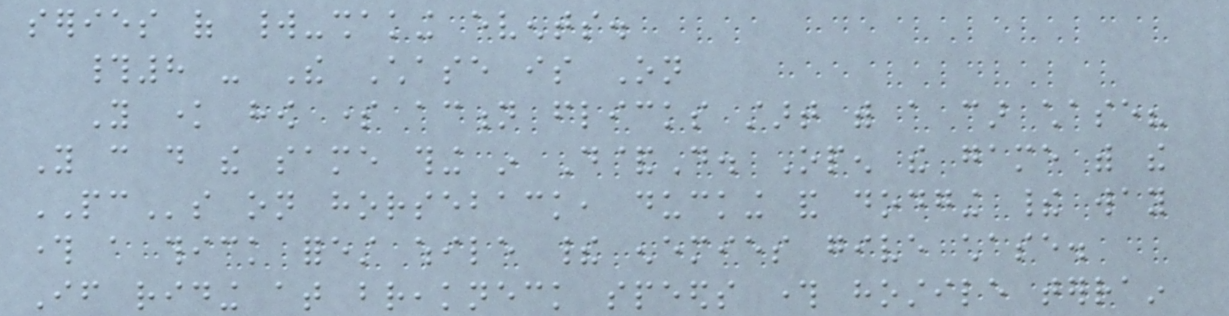series of world-shaking events.
#8 - The Chase is On
You know how some action flicks start with a car chase?
You can do the same thing in D&D. Open the game with the
PCs on horseback, ducking and dodging their way
through a thick forest while their enemies give chase.
If riding at breakneck speeds through hostile terrain
